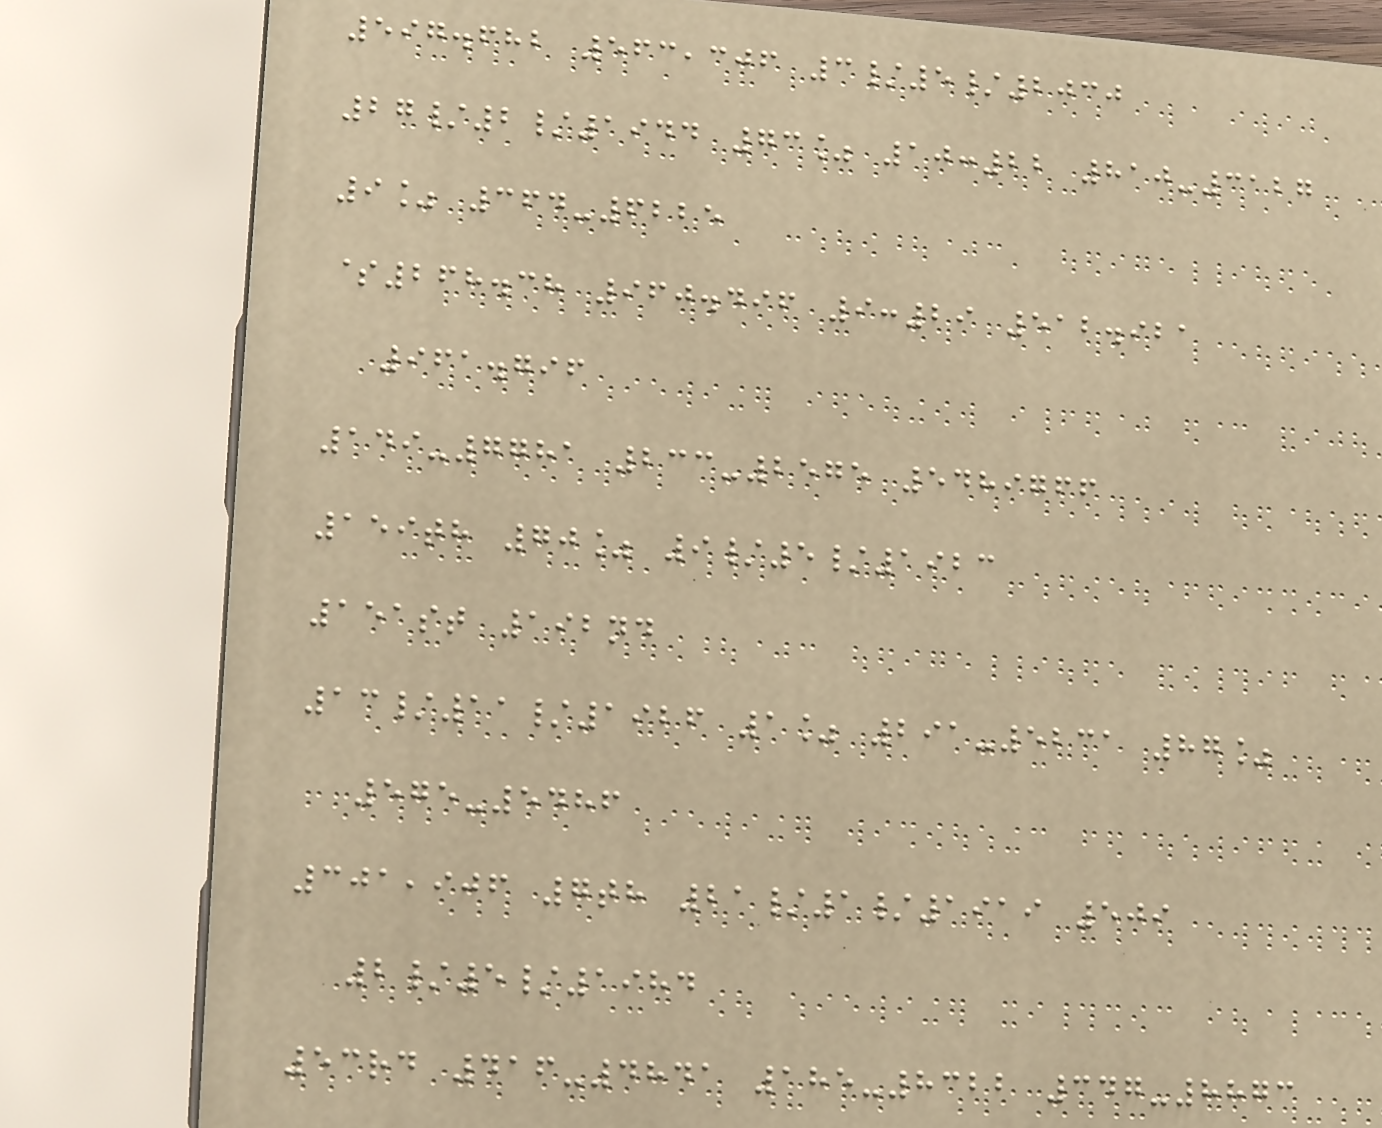597.682 563,306 3/5/2030
27/2/1944 73% 10:22 810-3127
9% 364-6225
$268.38 960.496 9:29 512.921
961.796
149-7781 233-2575 5489766
159th 70% 9/5/1923
151st 192nd
13/11/1926 1% 291-5231 87%
575-5486
301,906 7th 21/1/1919 509
2/5/1984
53rd 416-4841 185-8322 347-8873
